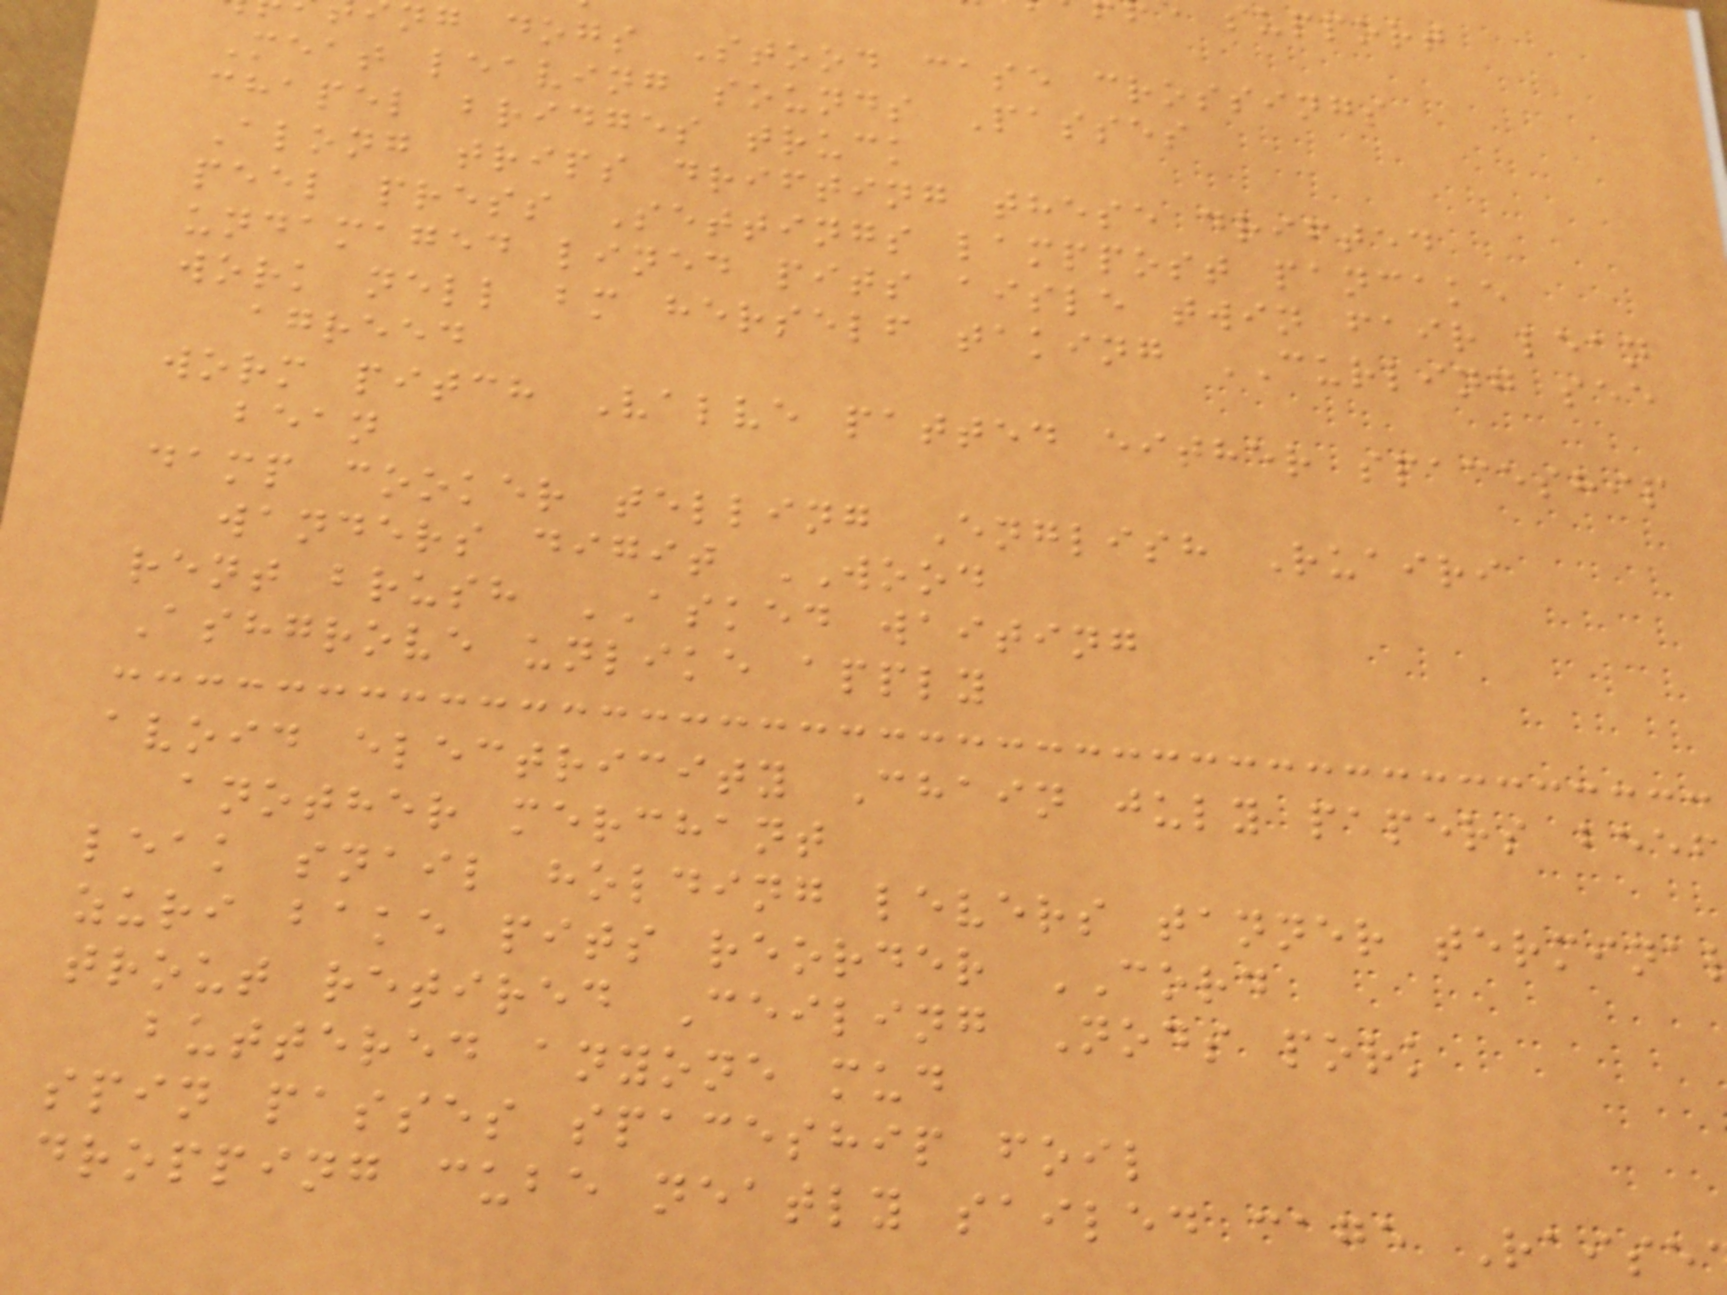ng dogs Stood case crossings
Meat leaving sounds Passes
chapel bridges truck
Along trips drifting these drifted
peel press Settings lamppost pancake
undamaged lined pits aisle twin fair lean
work nell bm herself taking CURLING see
agreed
worm pitch Valve patted either spaceship
bean
damp cooker telling English Ruairi
wanders digit WOOD
rent brush ASKED waiting
Ashgrove unlike apply
avoid electricity Chain july papers beef
another merchant
leak snail holding levers tanner termina
zuri bake pits reorder CORD
trout retired Ceiling Nods pork
buttered anyone mud
spin passes spaceship foil
dropping cube neatly sailed cage Raise
